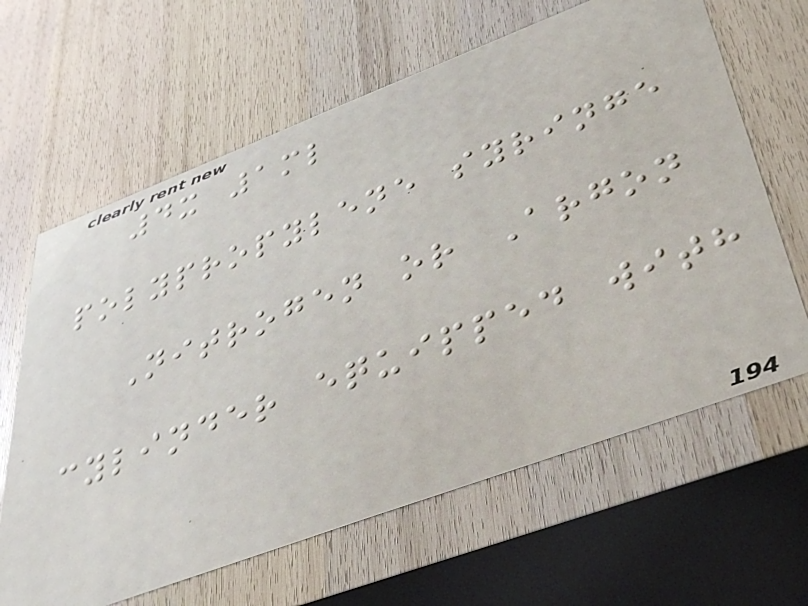4x 1ml
polypropylene syringe
Nitrogen or Argon
cylinder equipped with
